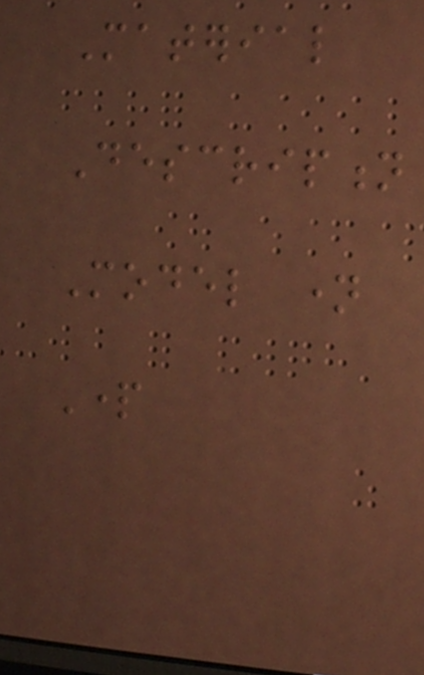Material
Description
Model name
Part
